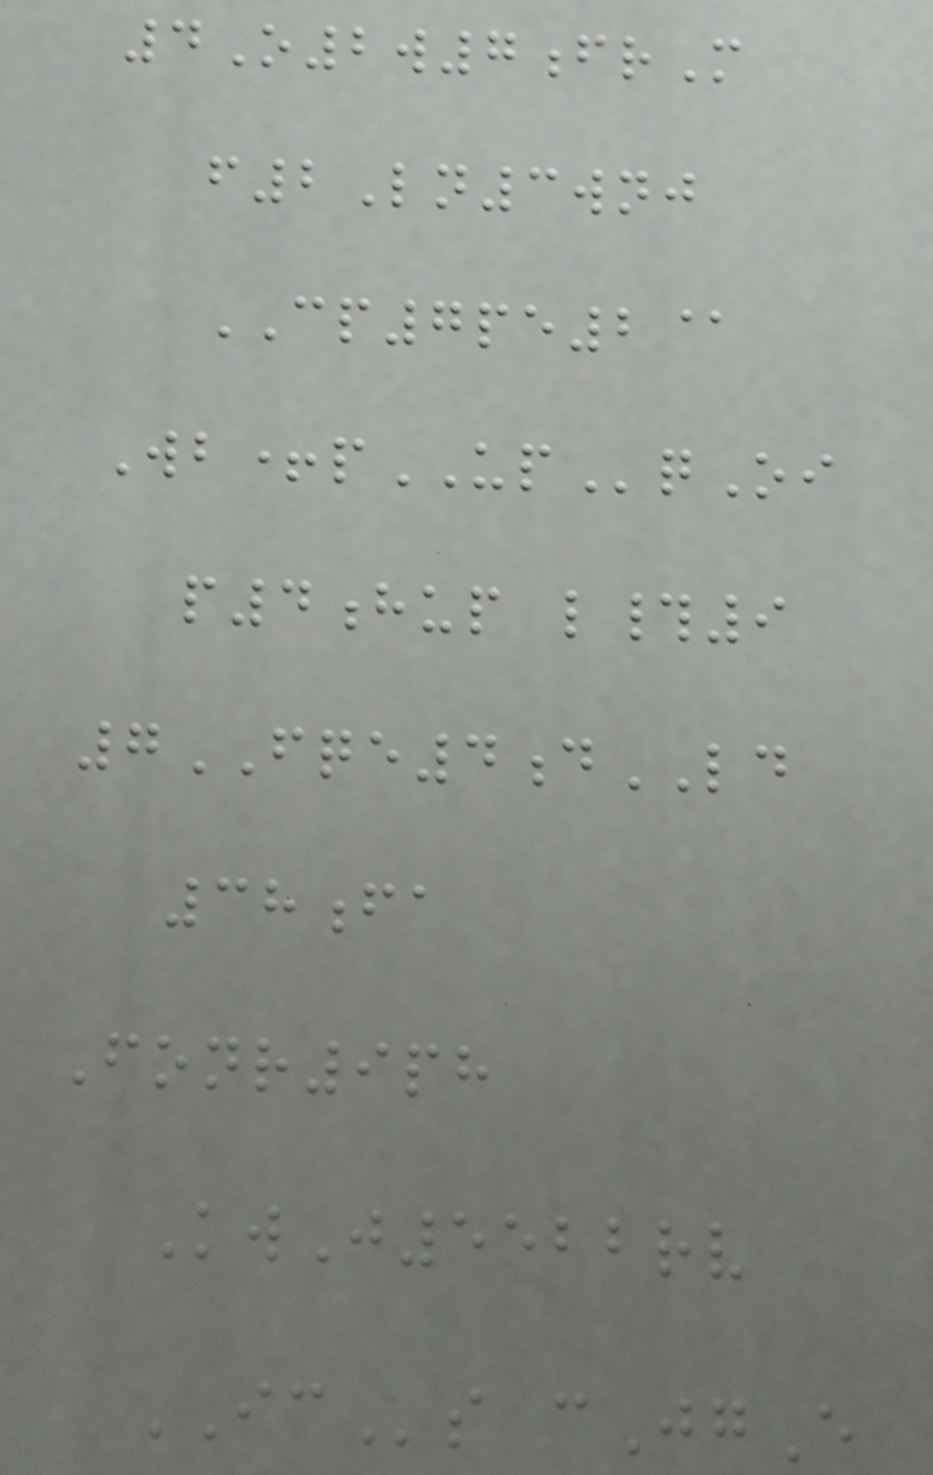4O2w7frM
f2Ln3wnj
CP7pe2@
Wb+pUPqOi
p4hup l#9
7FQE4dLD
38fa
Fonr9ph
KwJ5522rv
ICs cJgE
